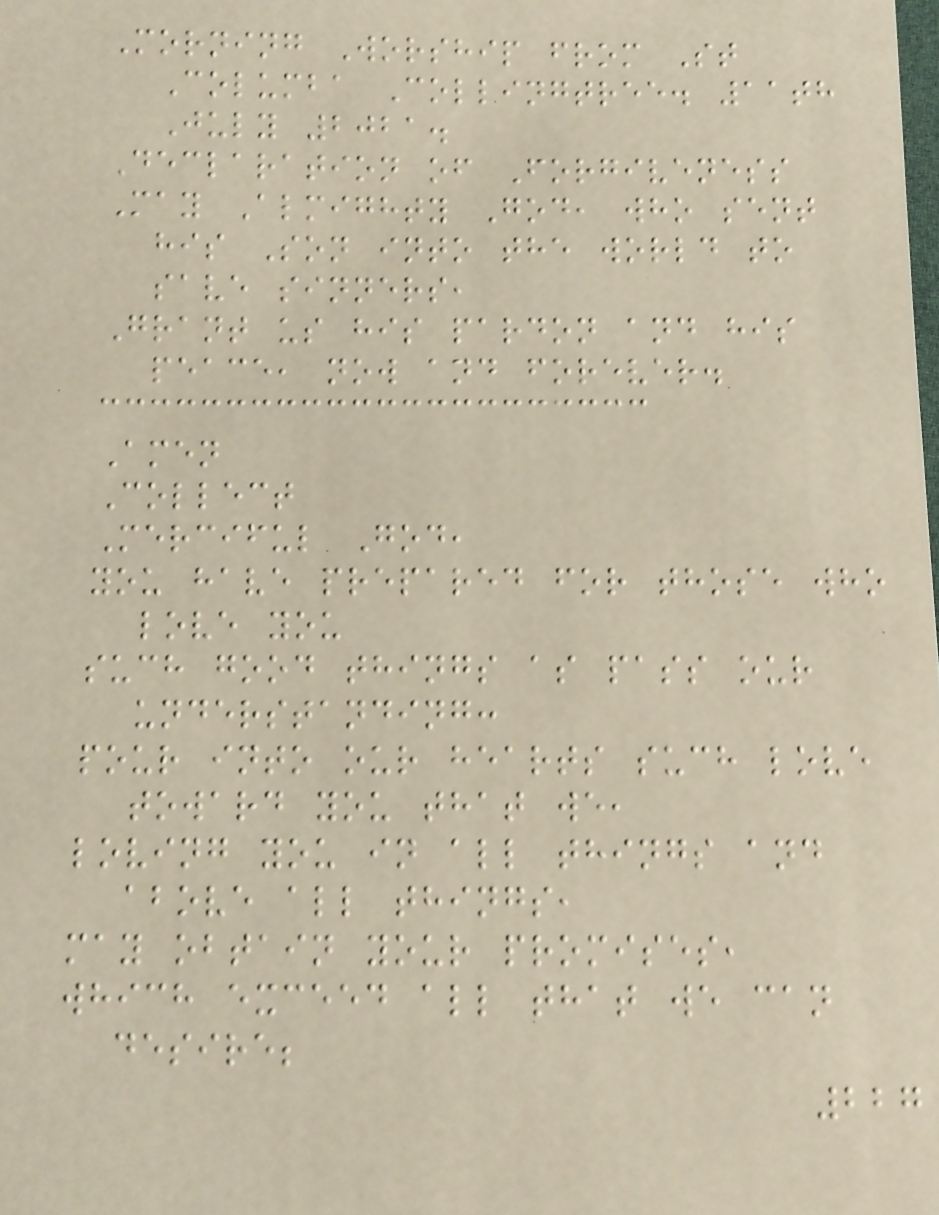Morning Worship from St
Columba Collingtree. 11th
July 2021.
Declaration of Forgiveness
May Almighty God, who sent
his Son into the world to
save sinners,
Grant us his pardon and his
peace, now and forever.
Amen
Collect
Merciful God,
you have prepared for those who
love you
such good things as pass our
understanding:
pour into our hearts such love
toward you that we,
loving you in all things and
above all things,
may obtain your promises,
which exceed all that we can
desire;
227
